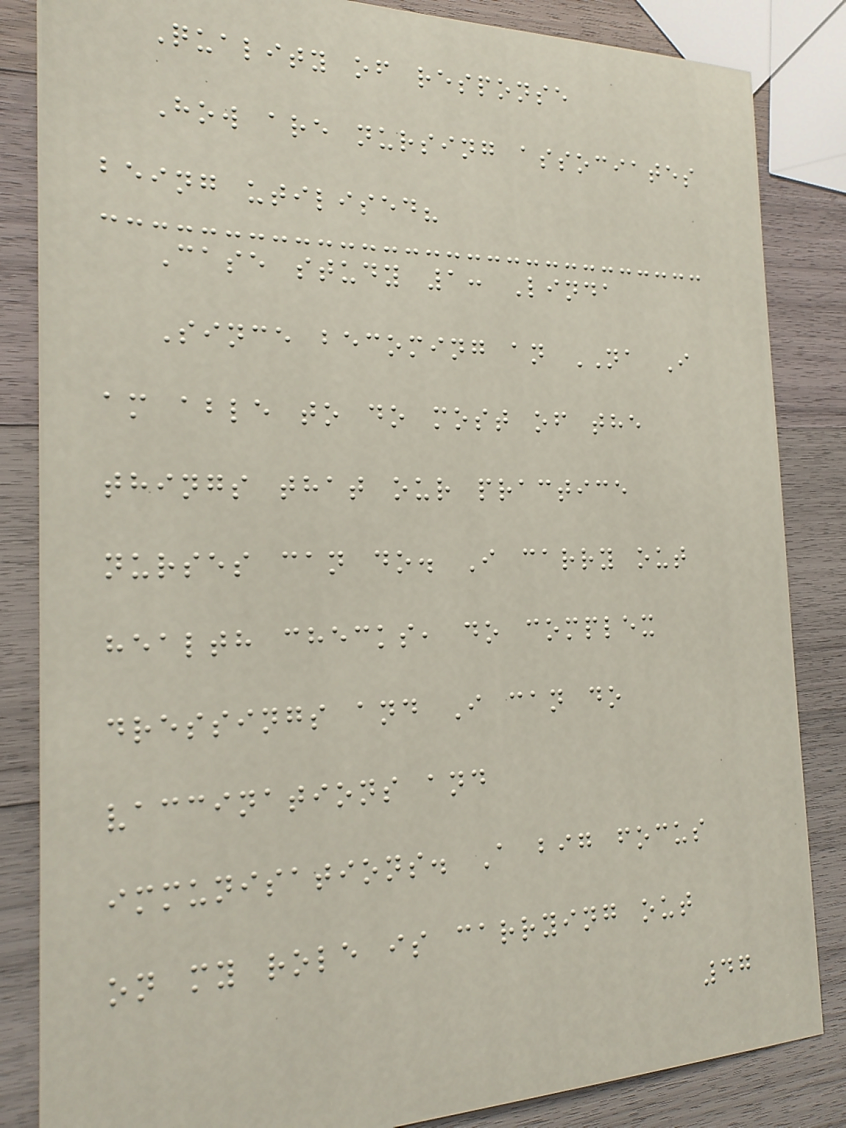Quality of response
How are nursing associates
being utilised?
Case study 1: Linda
Since becoming an NA I
am able to do most of the
things that our practice
nurses can do. I carry out
health checks, do complex
dressings and I can do
vaccinations and
immunisations. A big focus
on my role is carrying out
47
